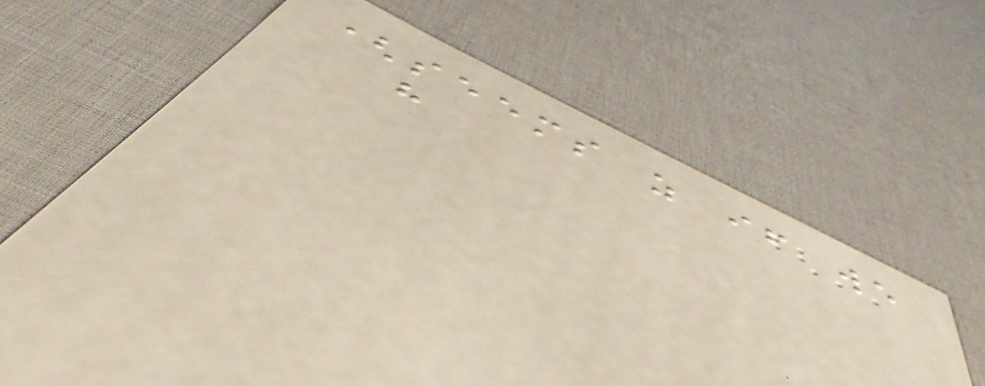(seems as if we
have
